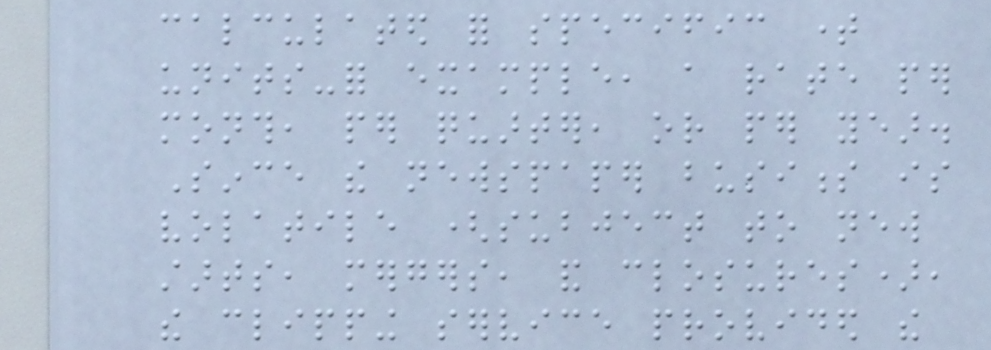calculated for specific time
units-for example, a rate per
month, per quarter, or per year.
Since the newspaper business is
volatile (subject to new
starts, mergers, and closures),
the clipping service provided the
